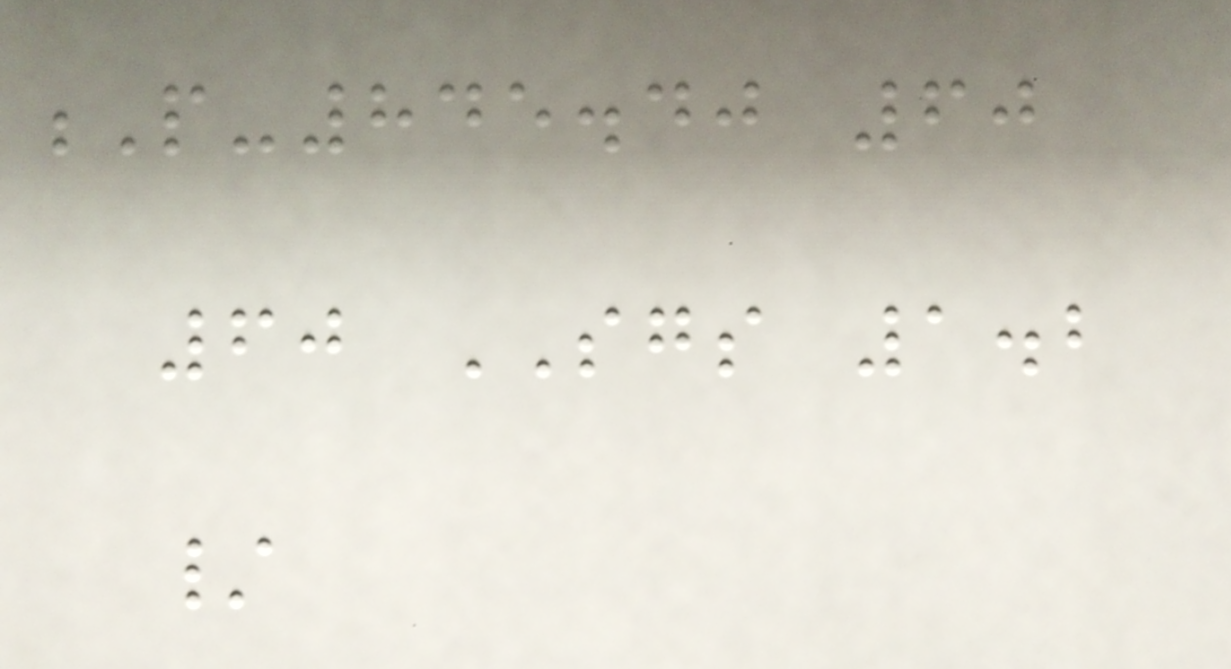P-845.40 60
60 SGS 1.2
/
